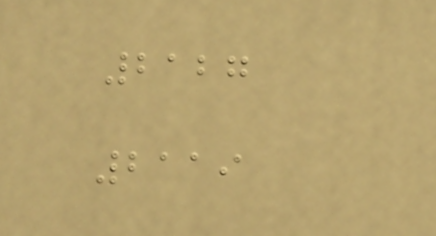2127
2119
